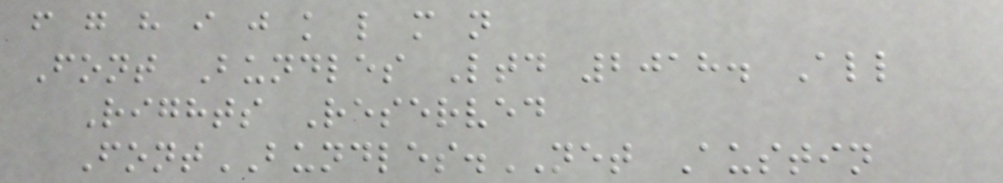f g h i j k l m n
Font Bundles Ltd 2018. All
Rights Reserved
FontBUNDLES.NET Austin
